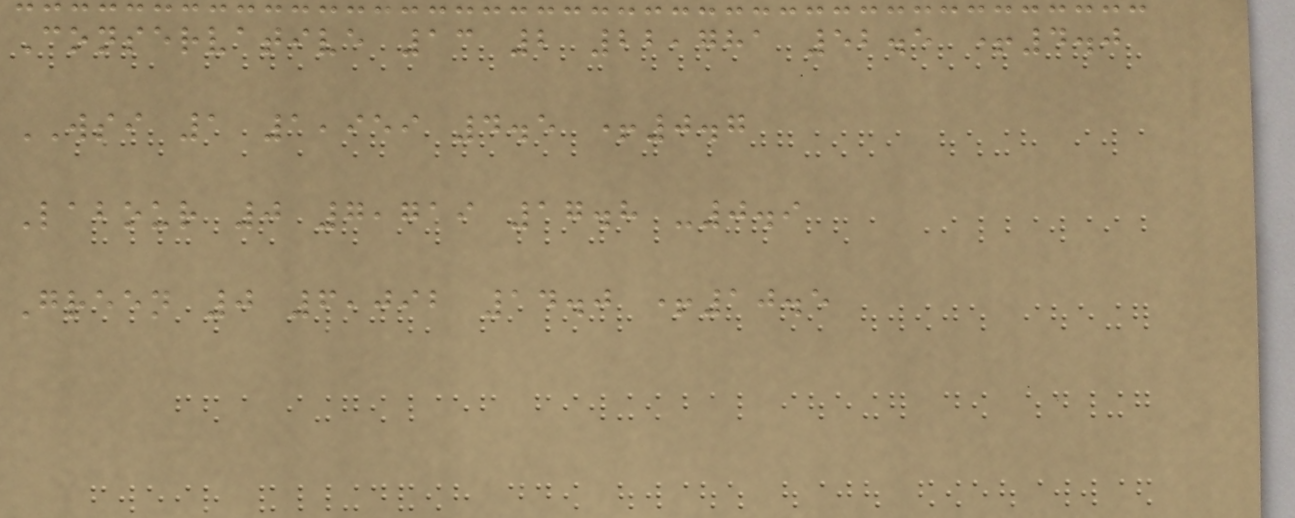Conservative 13 2 22,781 52.5 +4.0
WSI 1 1,959 4.5 +0.7
Labour 0 7,719 17.8 -0.9
Green 0 6,092 14.0 +10.5
